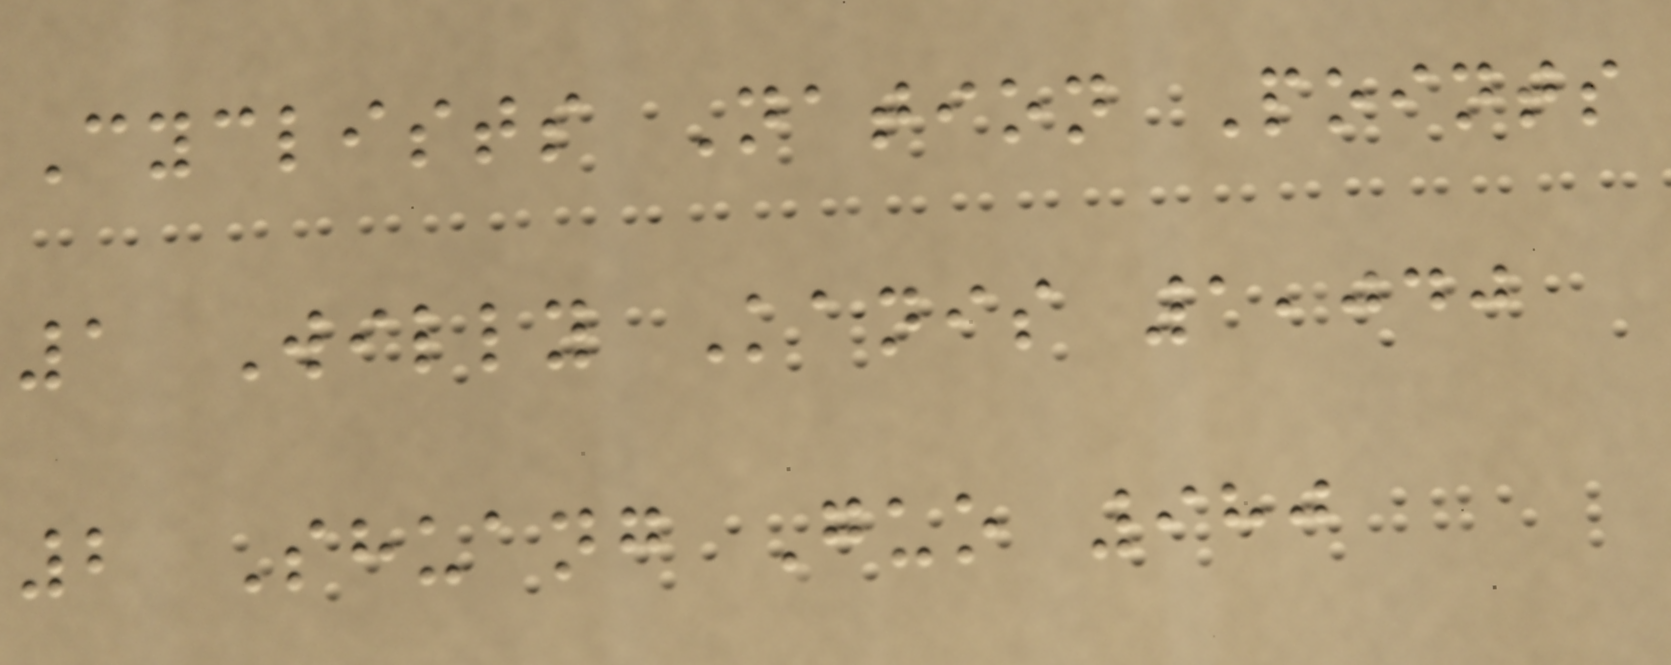Cyclists Nation Points
1 Willy Kanis 1,040
2 Shuang Guo 980
